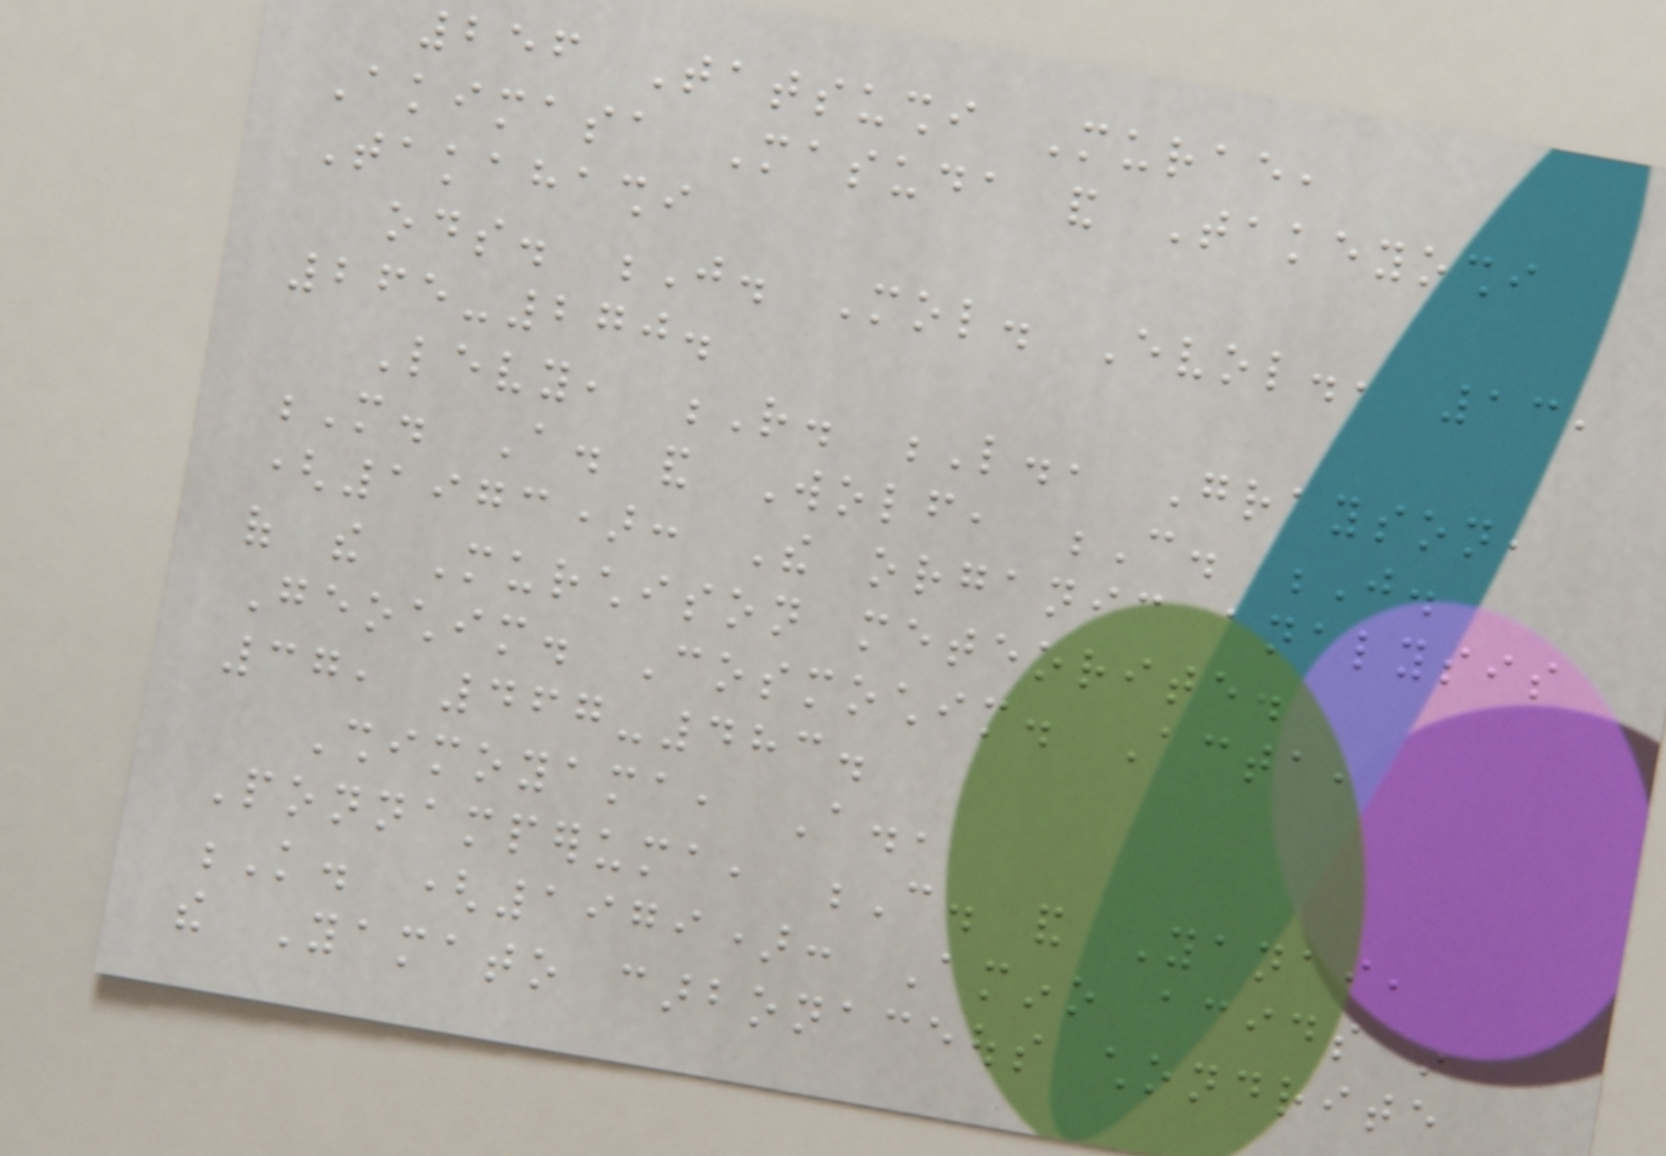256 Tatsushi Murae,
Akimasa Masuda and Takeyoshi
Takahashi
ods. J. Mol. Evol., 13,
265-270.
Levy, R. L., Grayson,
M. A. and Wolf, C. J.
(1973): The organic analysis
of the Murchison meteorite.
Geochim. Cosmochim. Acta,
37, 467-483.
Shimoyama, A.,
Ponnamperuma, C. and Yanai,
K. (1979): Amino acids in
the Yamato carbonaceous chondrite
